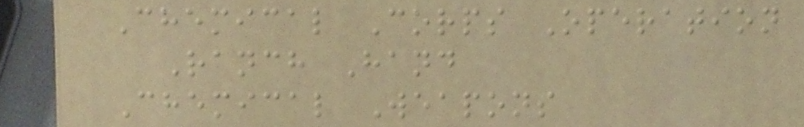Chemical Corps Operation
Ranch Hand
Chemical Weapons
